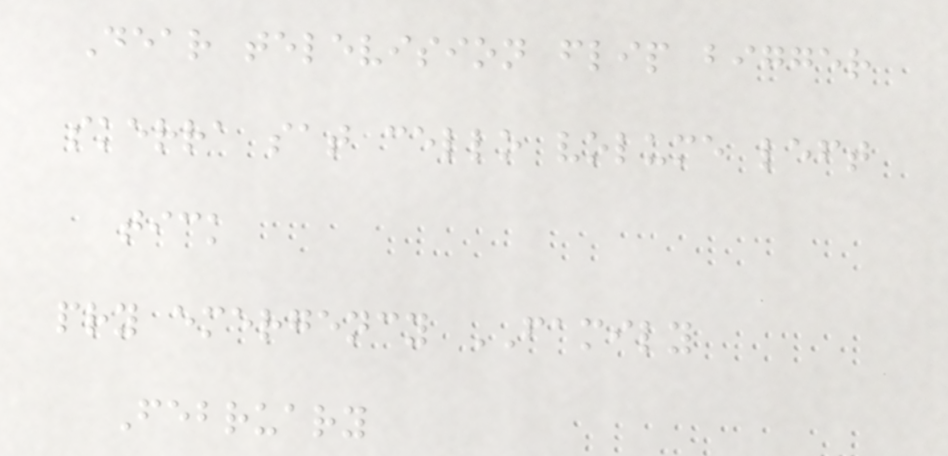Dear television flip bigger
skerra sat cello volume left
tick
pry emergency FAMILY
February
